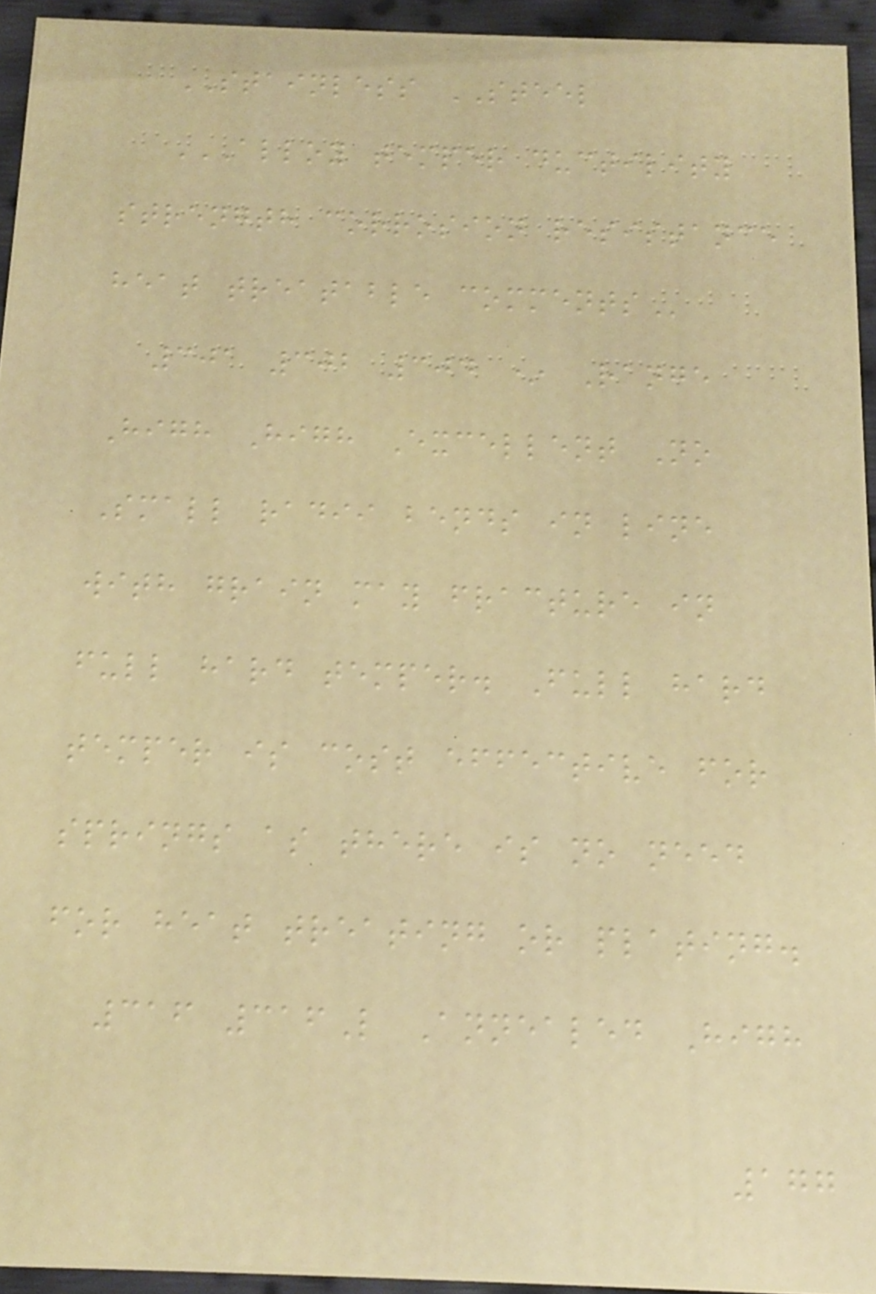STAINLESS STEEL
ALLOY TEMPER DUCTILITY
STRENGTH CORROSION RESISTANCE
HEAT TREATABLE COMMENTS
301 302 304 * Range
High High Excellent No
Small radii bends in line
with grain may fracture in
full hard temper. Full hard
temper is cost effective for
springs as there is no need
for heat treating or plating.
316 316L Annealed High
177
